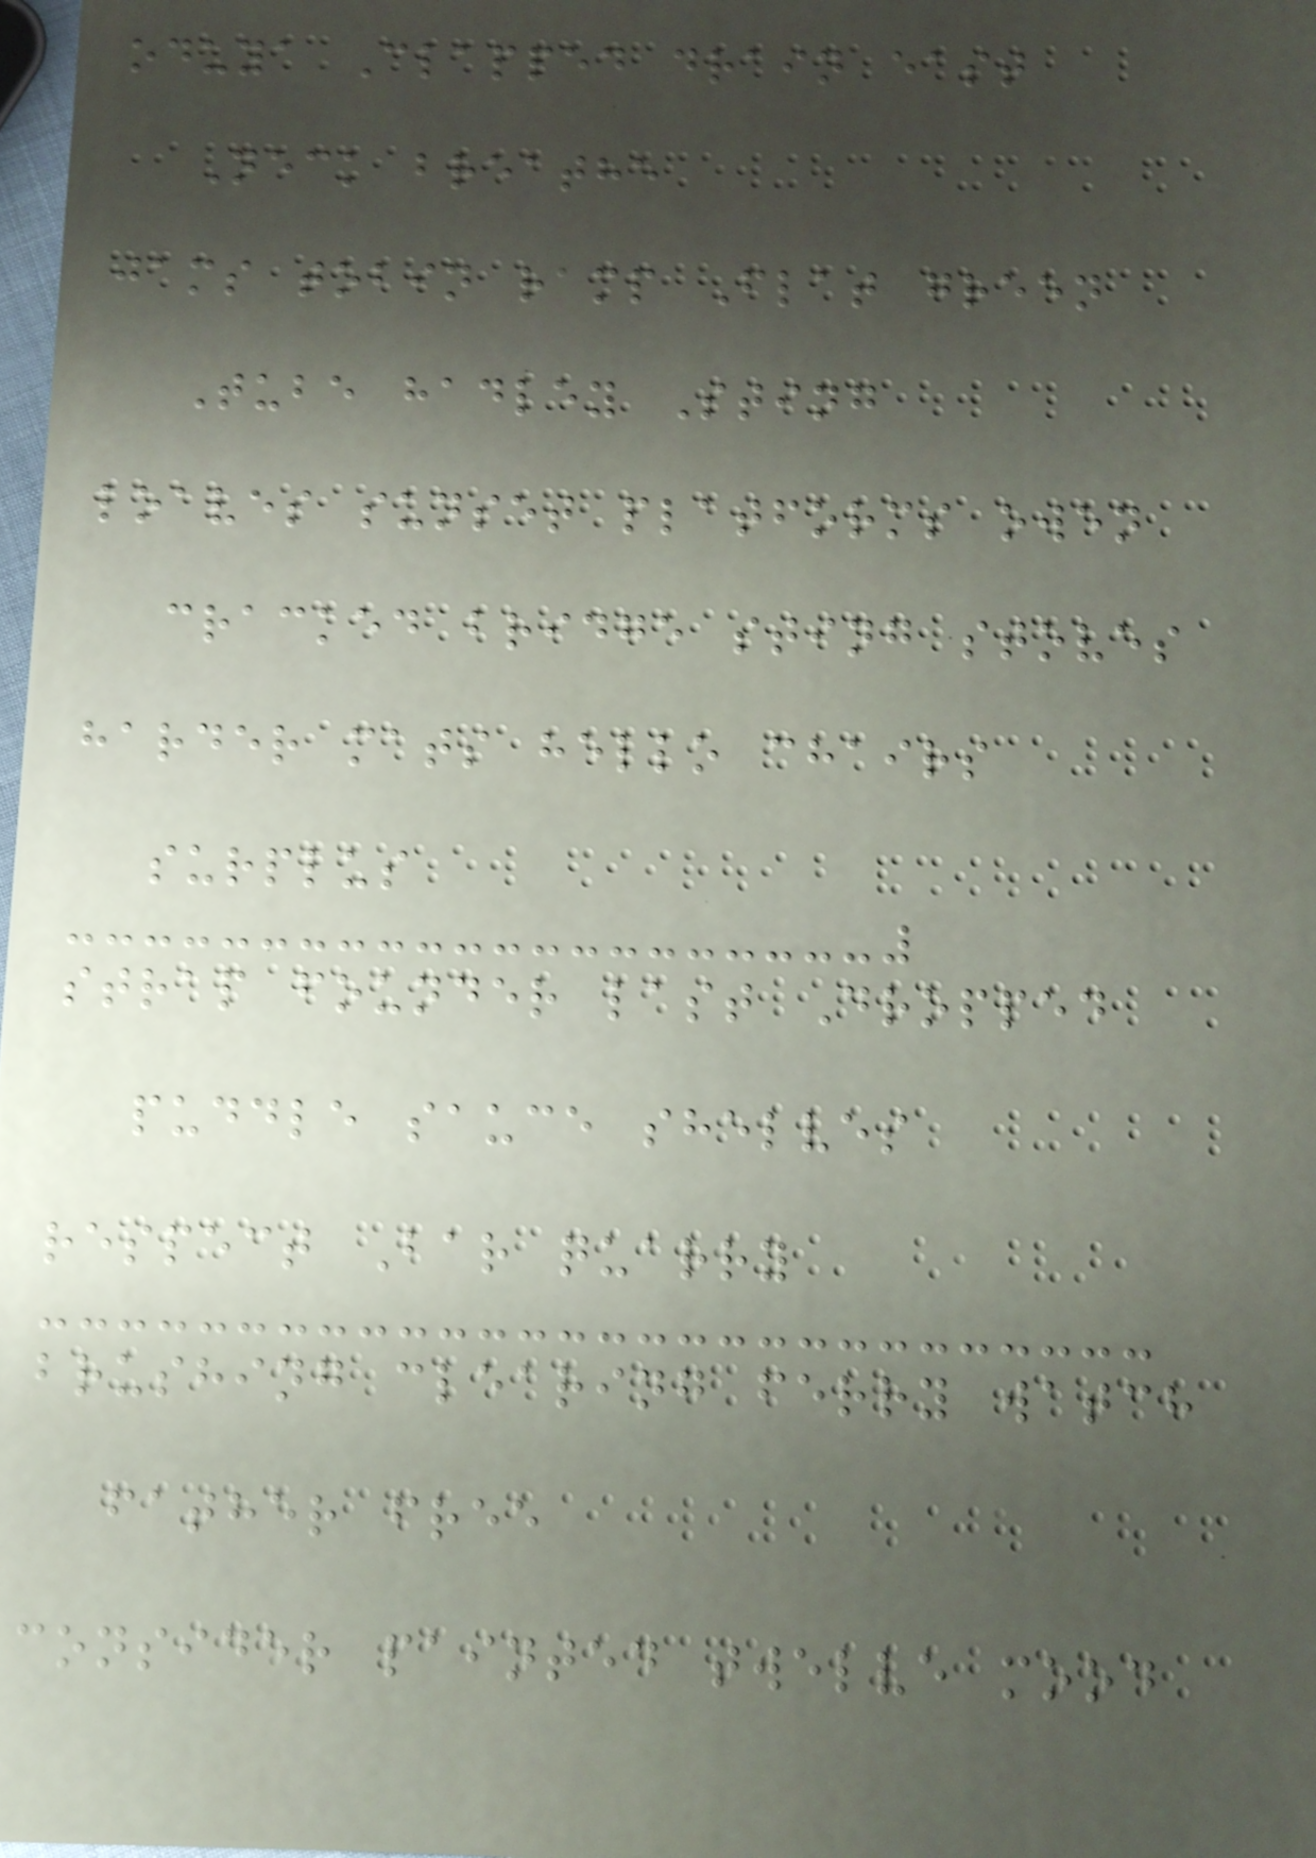oduya Clapped drain east
Neck breathe
jams tobin ramp Flat green
Tube hadley Sting
loaves sunset platforms owen
cracked bridge sting stoves
harder mats hello chairs
surplus
strap founder last Dropped
puddle sauce shelves
respect Bar quarry
brushing clearing ferry watch
father free
consider painted twelve mood
